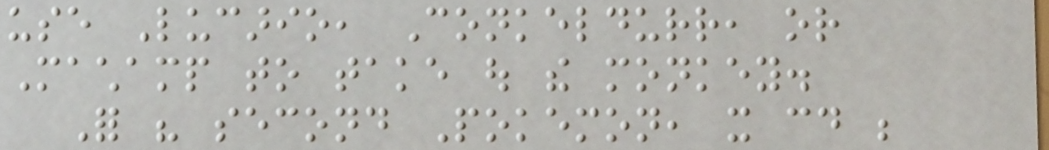use Lucario, Conkeldurr, or
Machamp to take out the monkey.
For his second Pokemon, it could be
